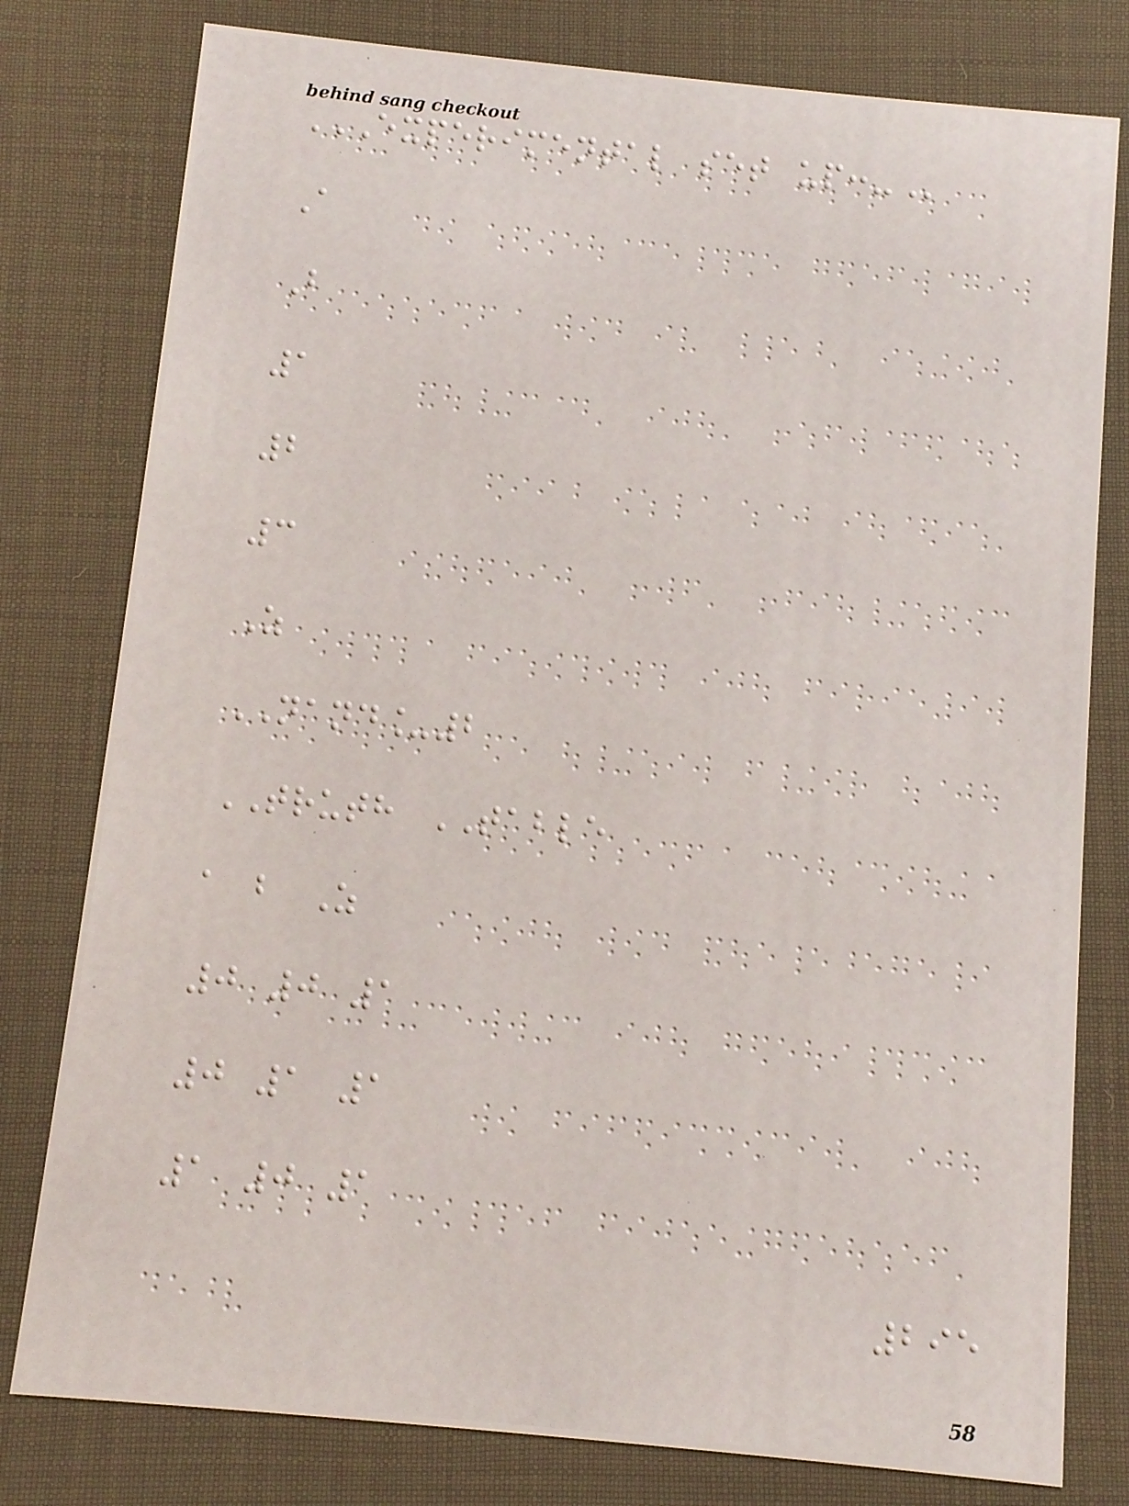EXPERIMENTAL SET UP:-
A
B
1
2
3
Z
NAND_2
TRUTH TABLE
a b Z
0 0 1
0 1 1
1 0 1
295
